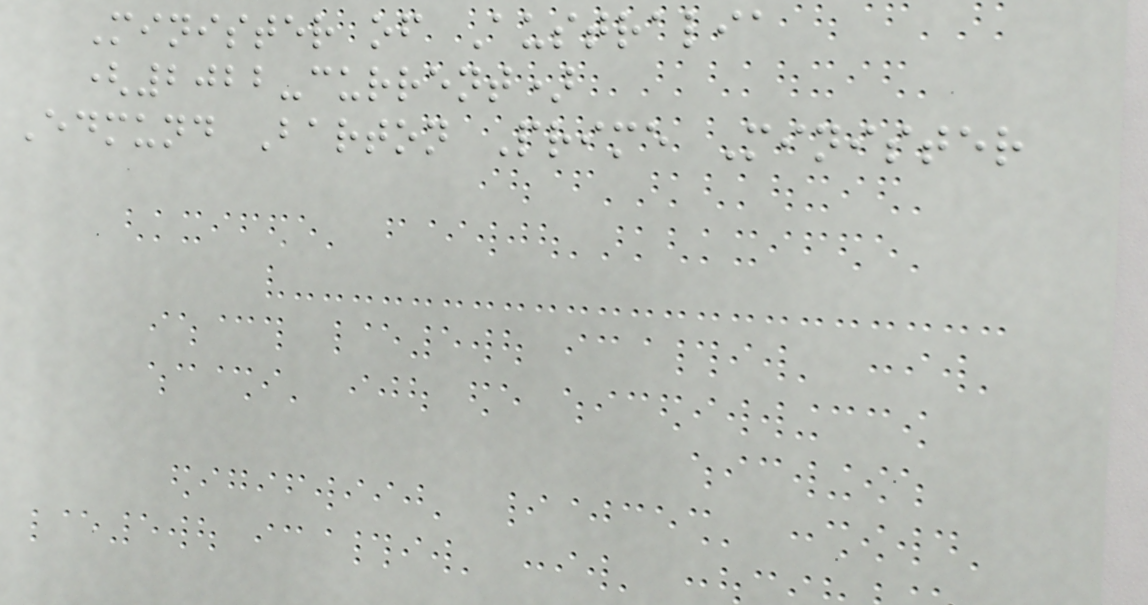Minister of Australia
(2022-current)
Edmund Barton Prime Minister
